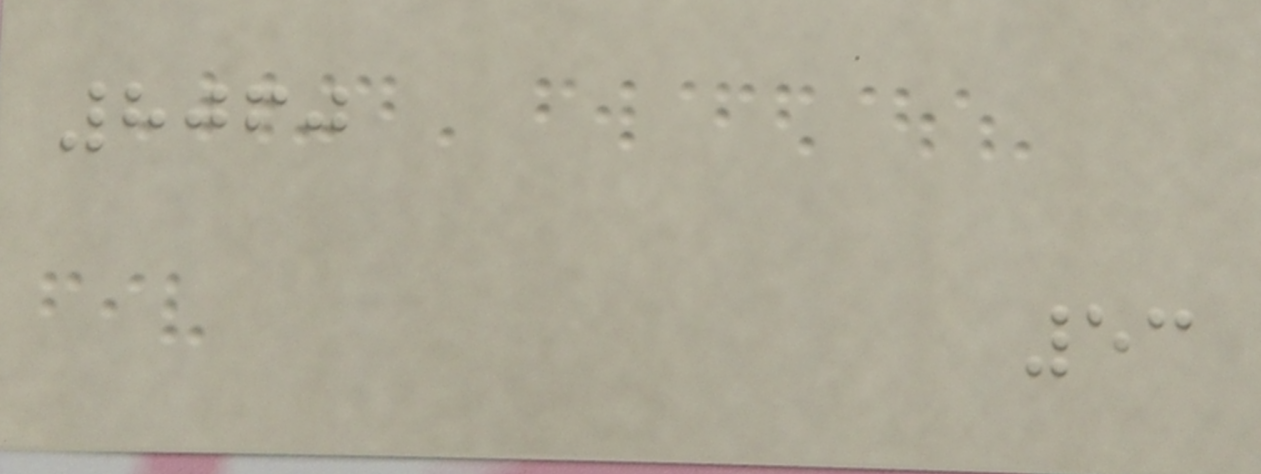8060
53
